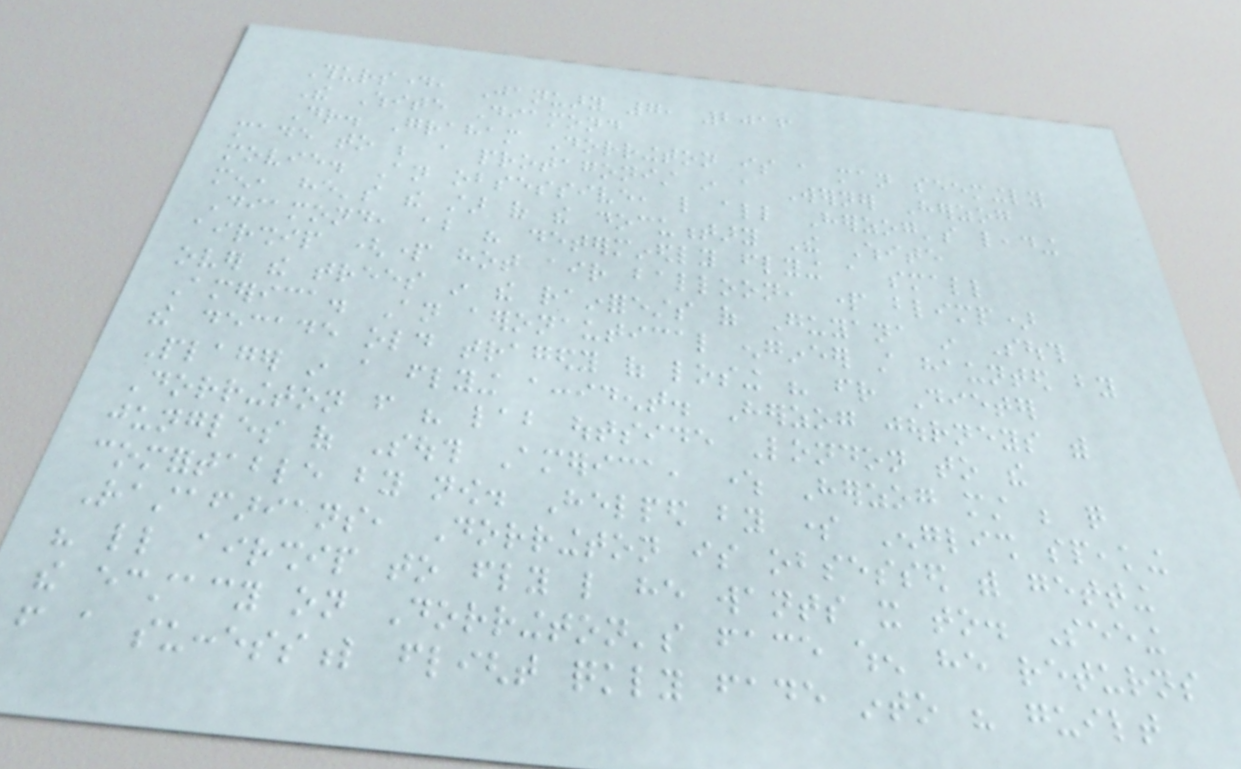Thursday, January 7, 2016
The White Diamond
Dr. Graham Dorrington is a man seemingly
made to be a protagonist in a Werner Herzog
movie. An obsessive, like all Herzog's leading
men, he's the star of the documentary The White
Diamond, about his determinedly flying a small
airship (part hot air balloon, part blimp)
over the trees in the rainforests of Guyana in South
America. An aeronautical engineer still haunted by
the decade old tragedy of losing his friend Dieter
Plager in a flying accident. Herzog journeys with
Dorrington from his lab outside London to the
jungles of South America, where Herzog must be quite
comfortable by now. Helped by some English speaking
Rastafarians, Dorrington is obsessed with getting
his little airship to fly like he wants it to. Seeing
the ecstacy on Dorrington's face when he returns
from a successful flight quickly fade into his guilt
